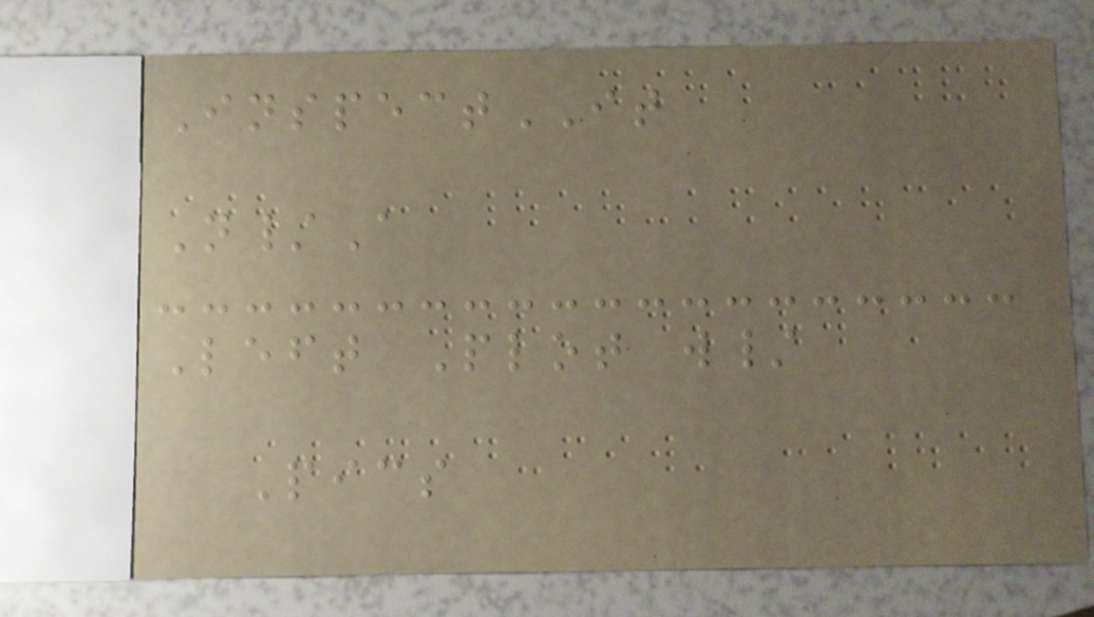InspectIT
N/A
Left Plot w/
Pics
